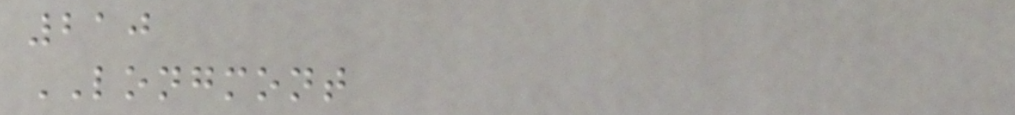210
LONGMONT
